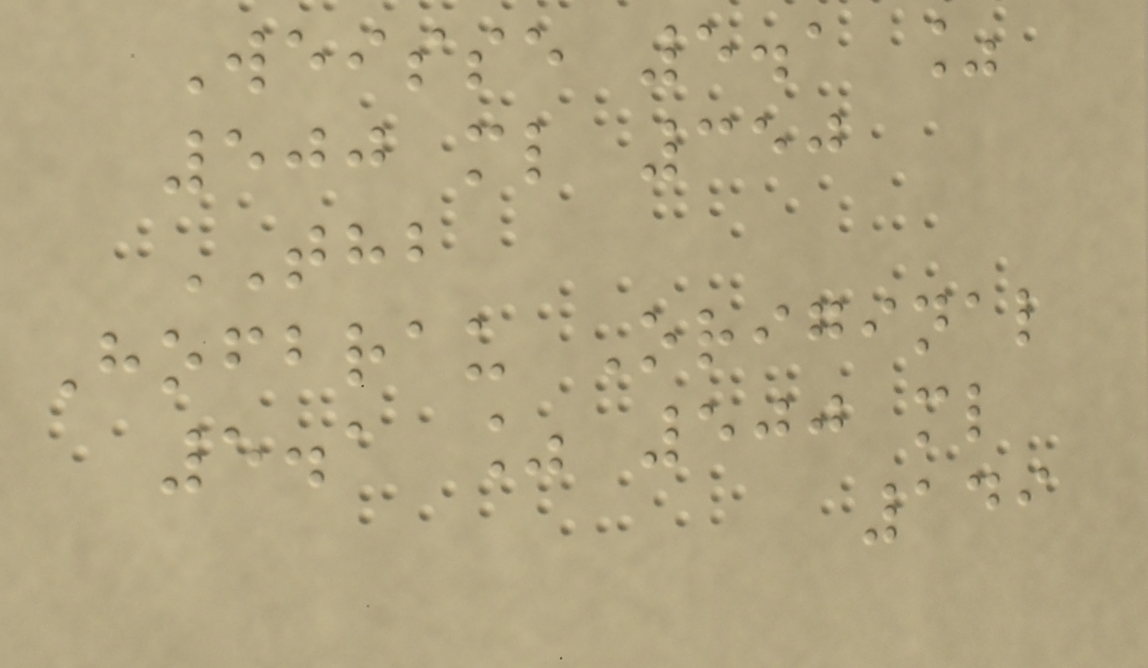Weisse 5.1 %
500 ml 350
THB
Hofbrau Original
5.1 % 500 ml
149
